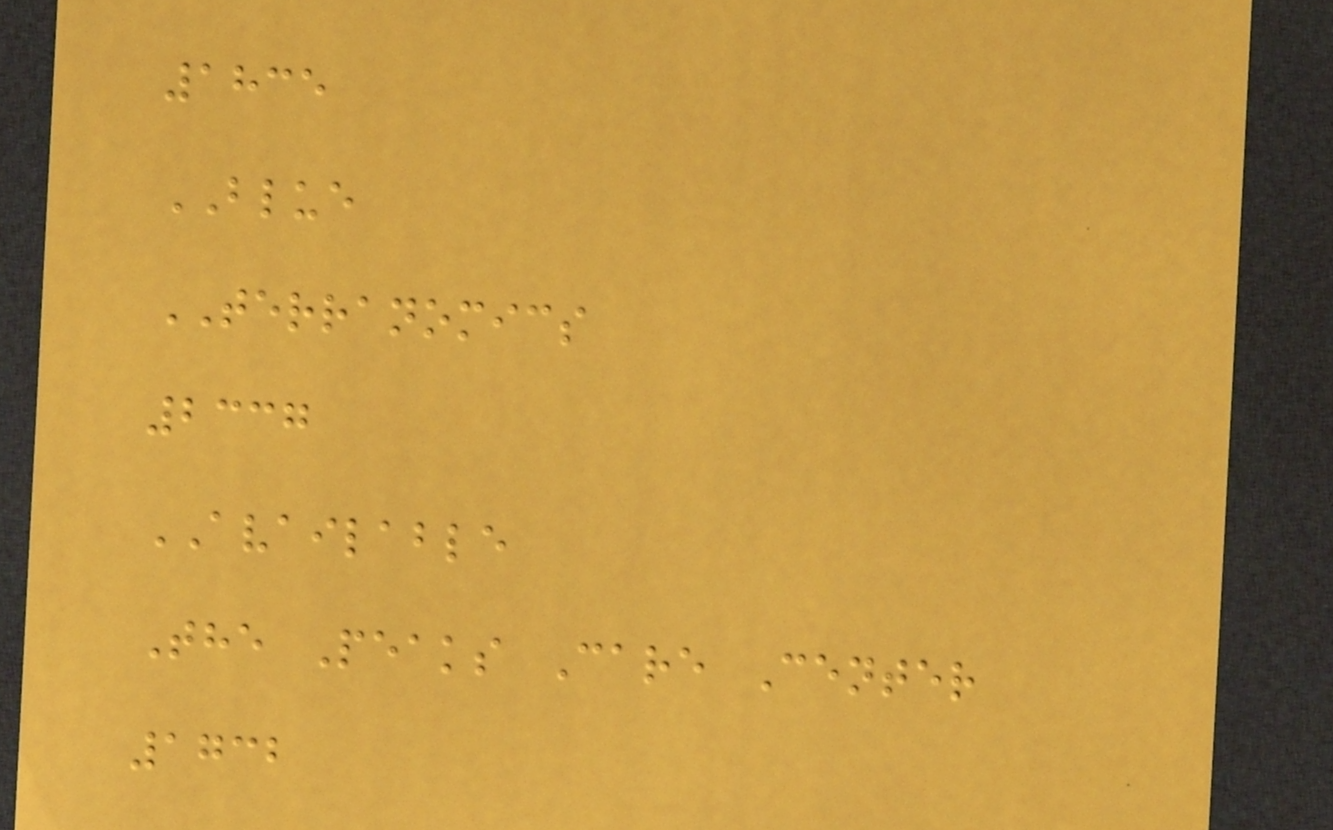1835
BLUE
TERRANOMICS
2337
AVAILABLE
The Peaks Care Center
1732
